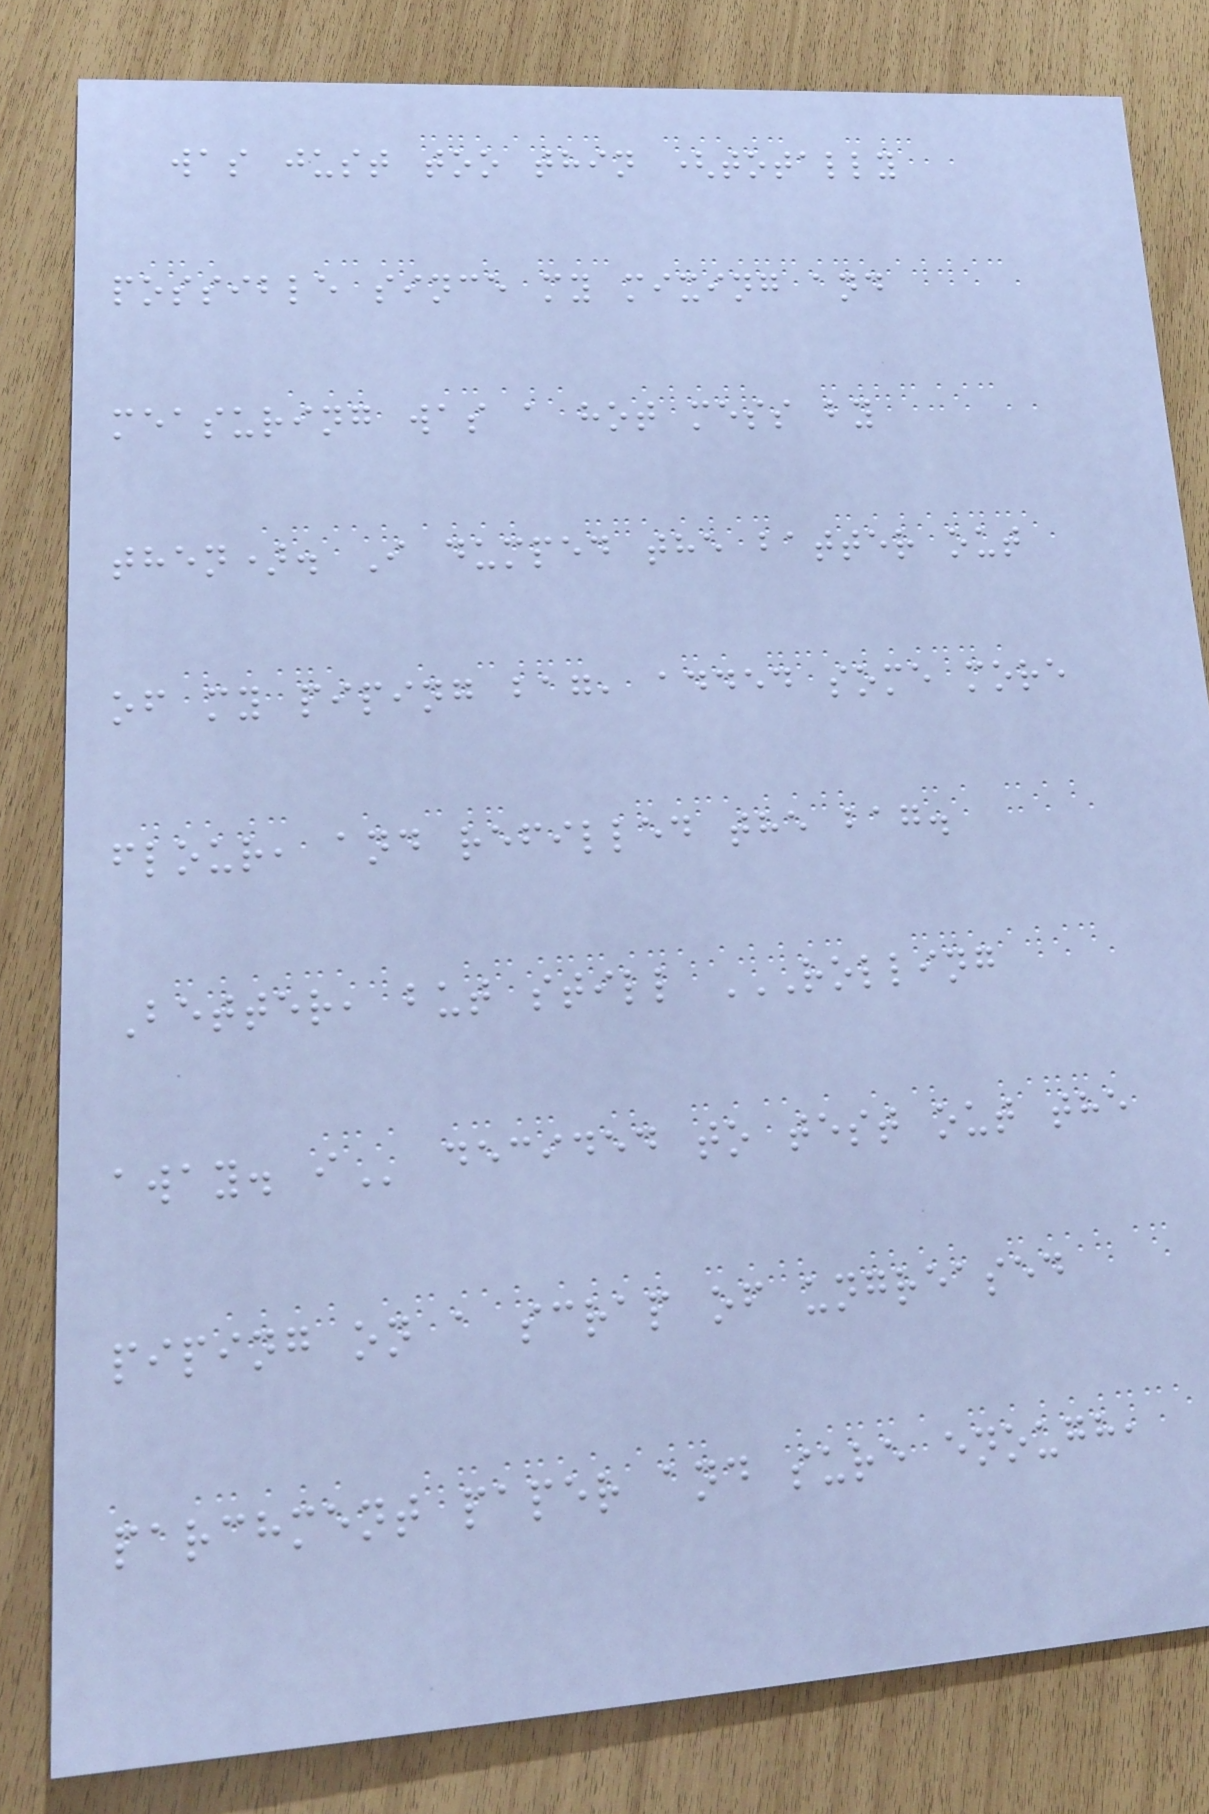was just too thin (totally
possible since my mixing and
measuring was a hot mess by
then). I dumped the batter out
of my piping bag, added some more
flour, and refilled the bag.
Better, but still ROLLING
AWAY. I decided to test out the
piping on a scrap of ungreased
parchment paper and sure enough,
